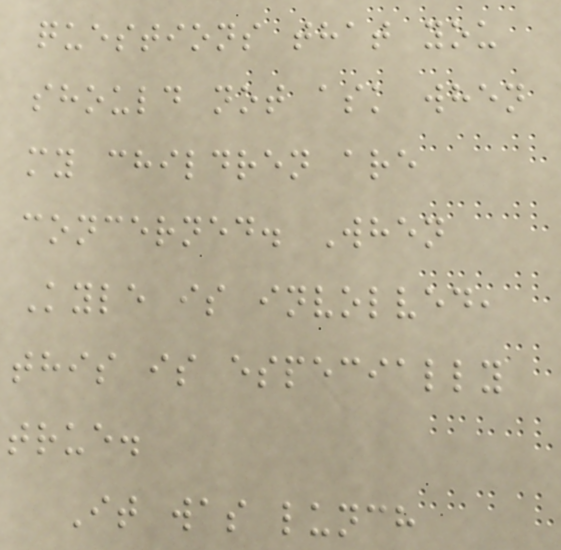questions that you
should not ask when
my children are
concerned. When
Kyle is involved,
this is especially
true.
It was lunch
